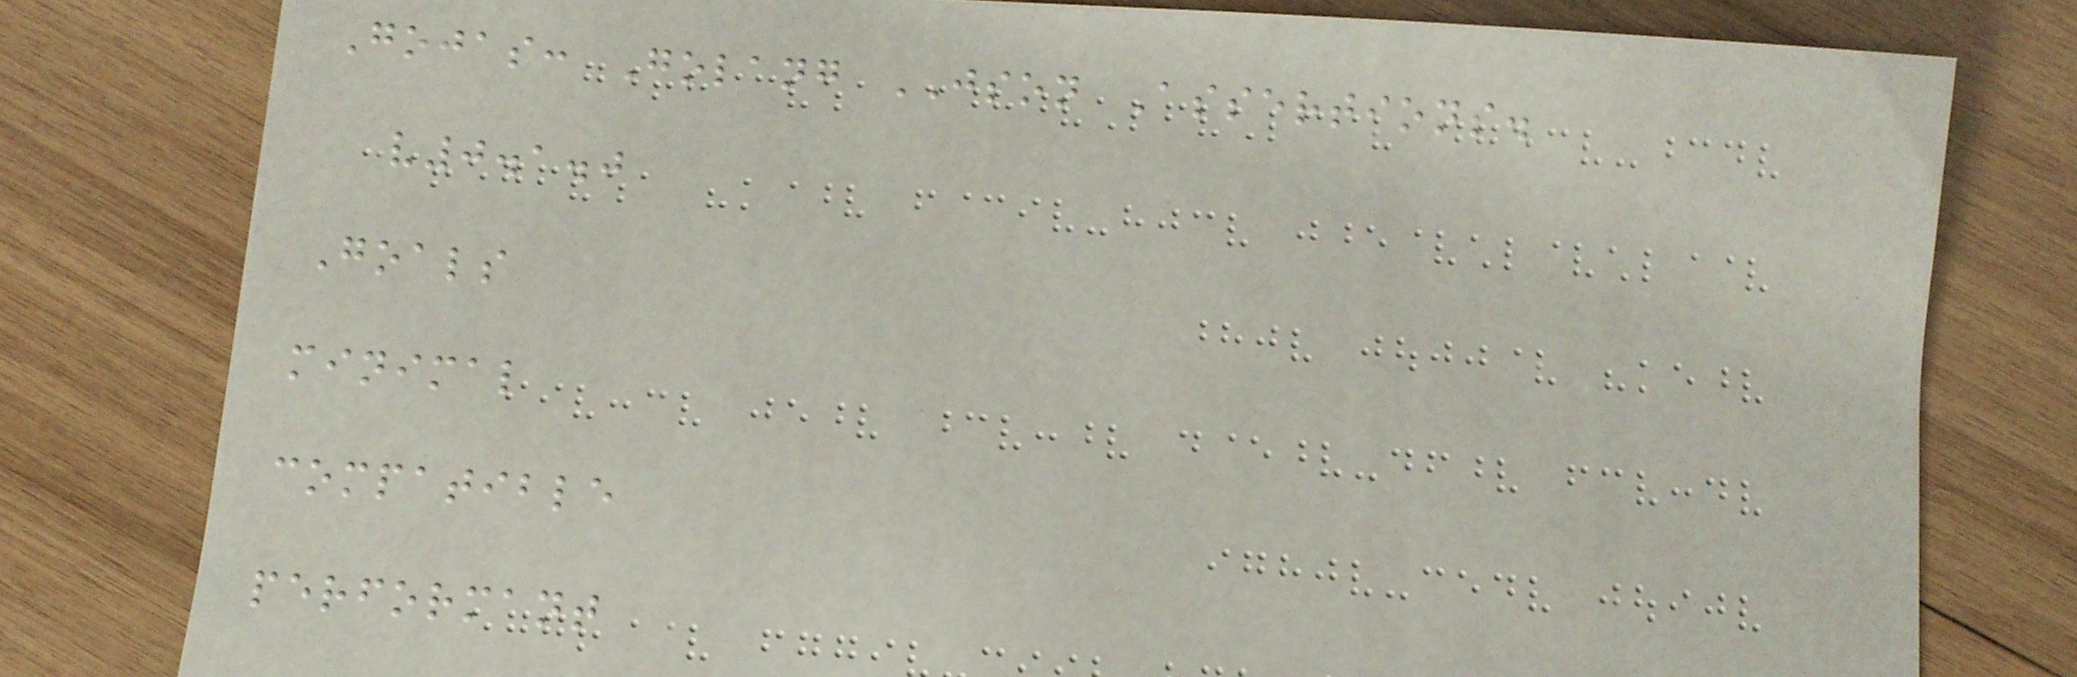Gojas: Golang JSON Assertions.
v0.1.0
Goals
minimal
compatible
performant
